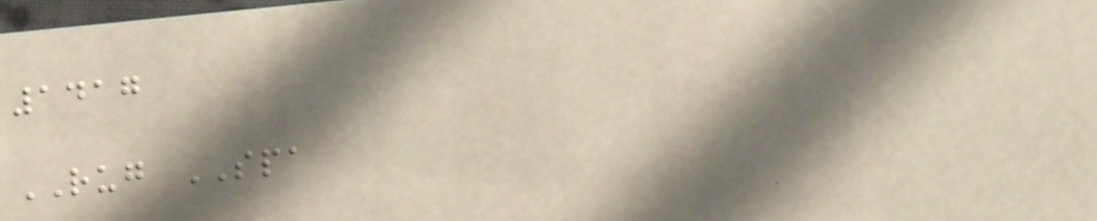1417
RUG SPA
